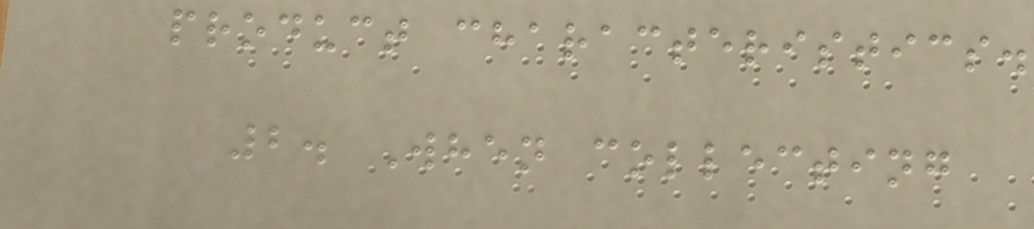product characteristics.
2. When collecting
